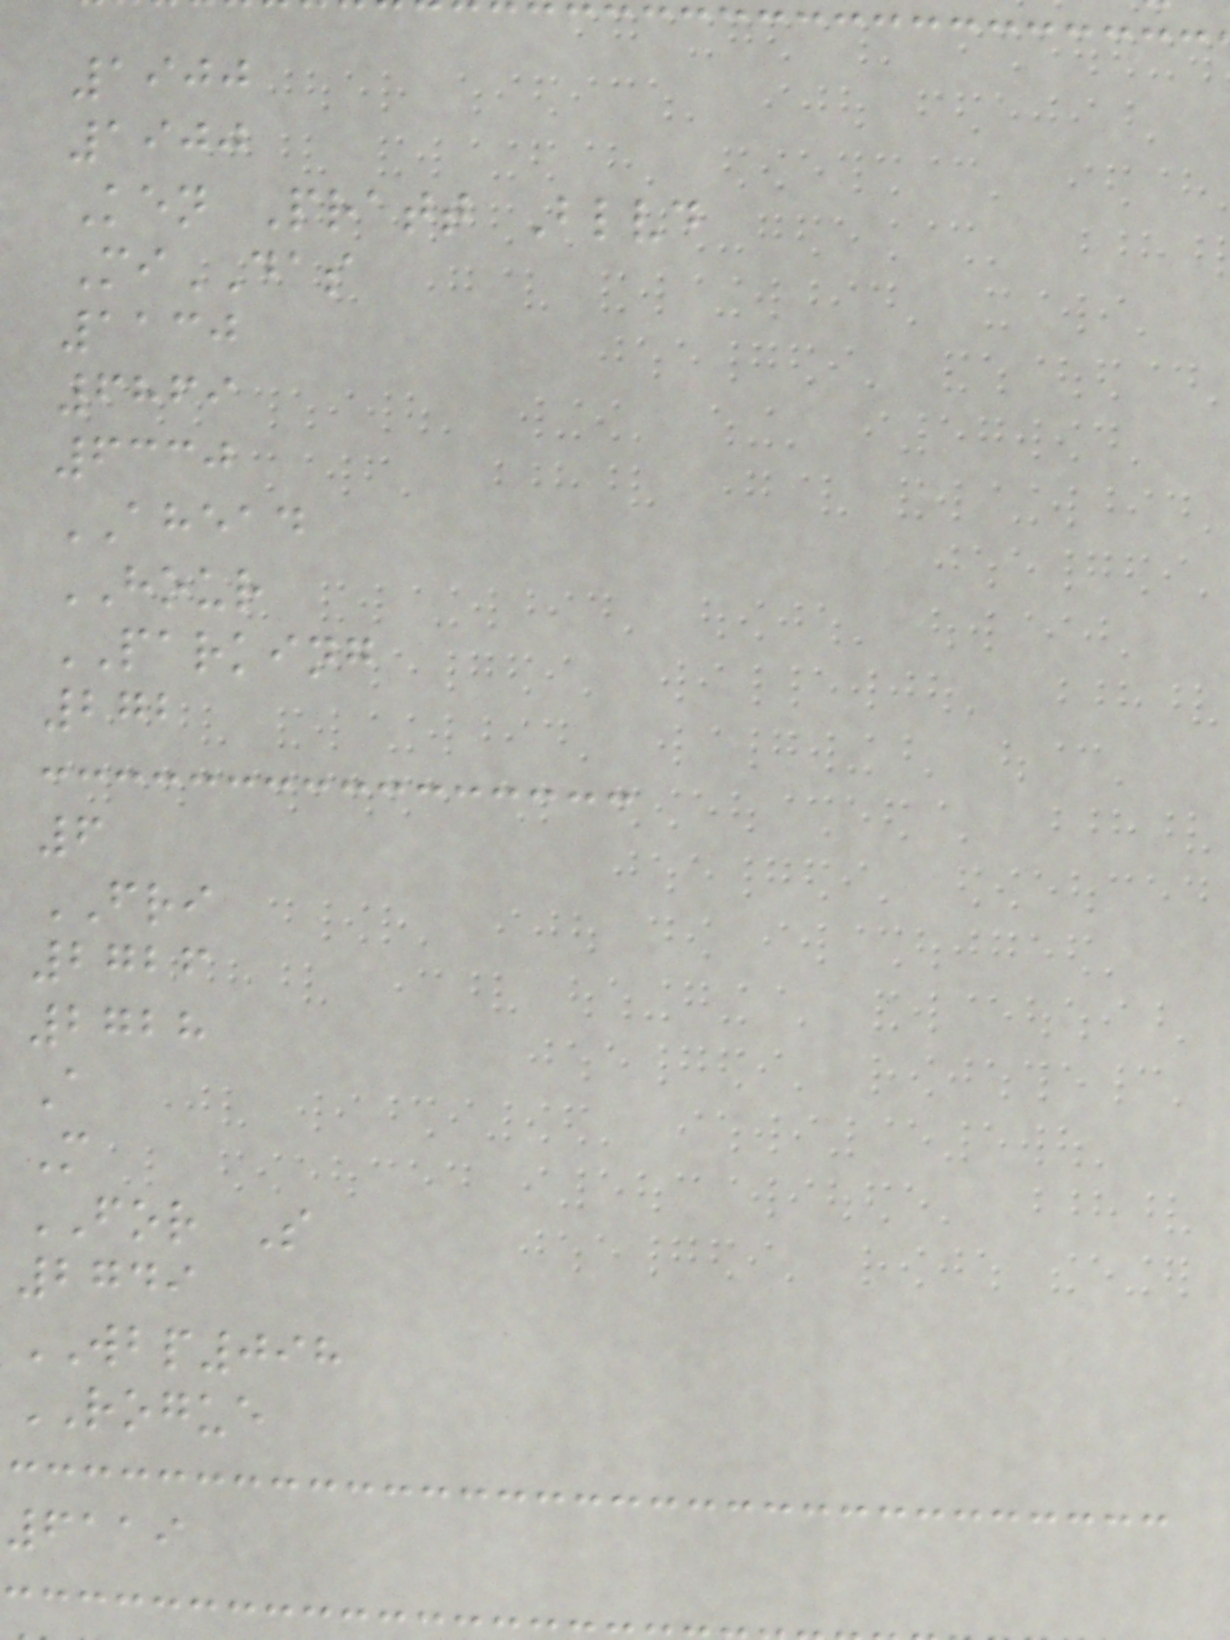1900
1900
Ken Pratt Blvd
MiDAS
1130
6869
6330
AHEAD
HOUR
PARKING
272
6
FRI
2726
2728
A
M
FOR S
2749
WBP098
ROGUE
6119
